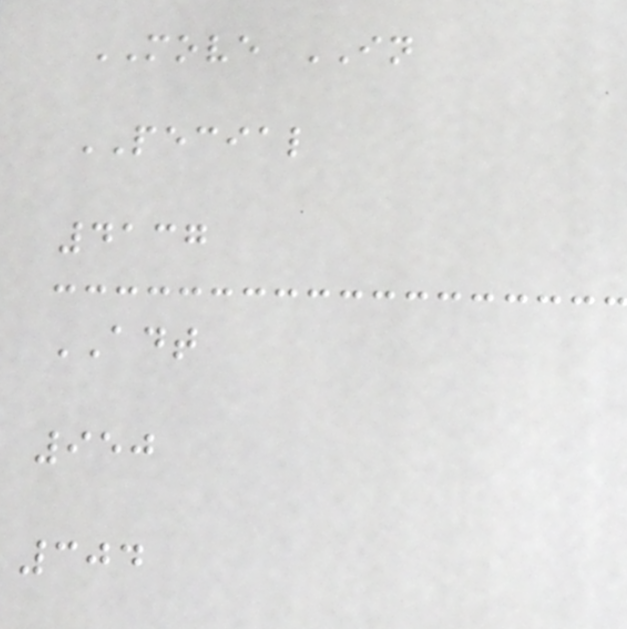MOVE IN
PECIAL
4137
ADT
950
304
